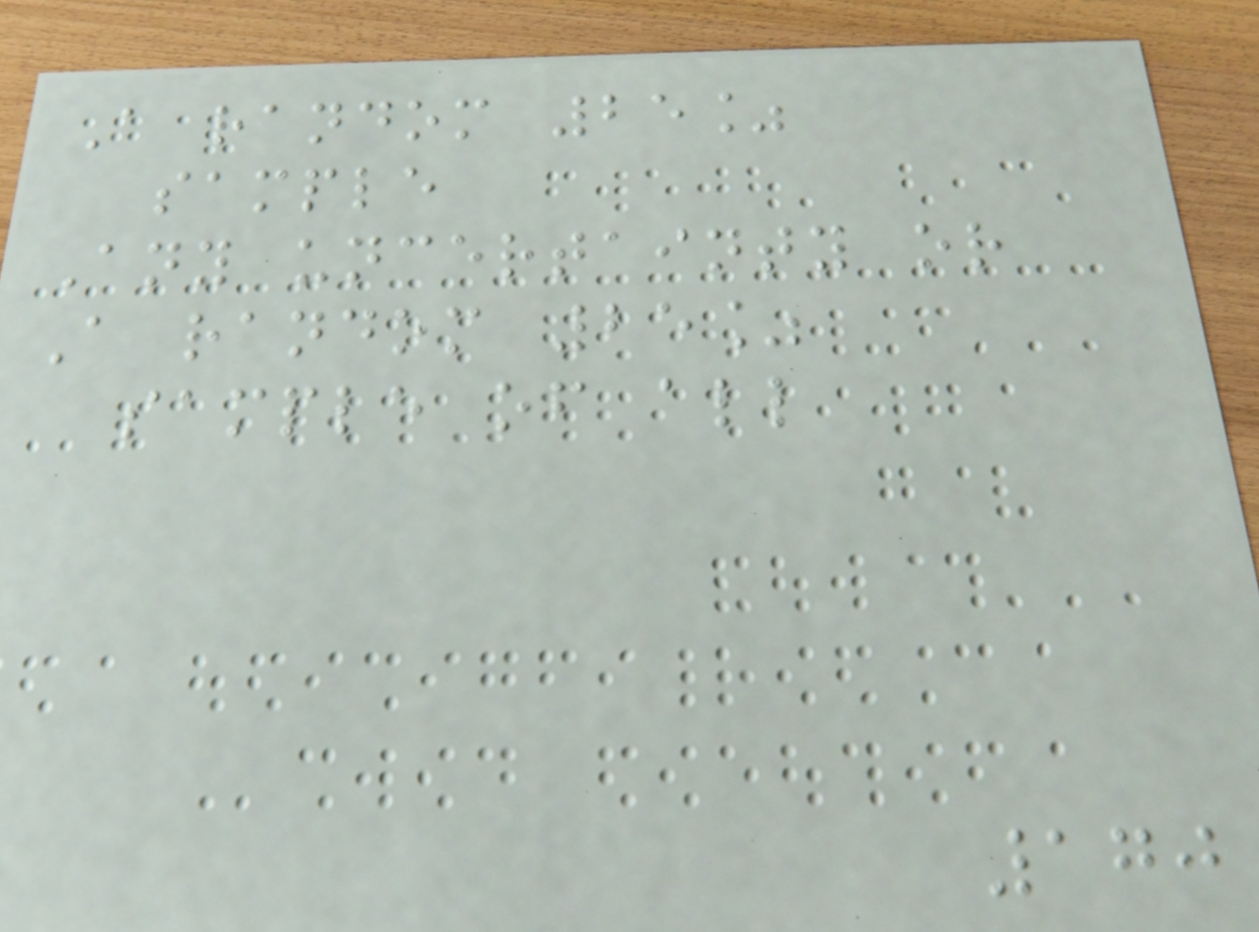A random 25%
sample
Any uncertainty or
A random 25%
sample of all
170
